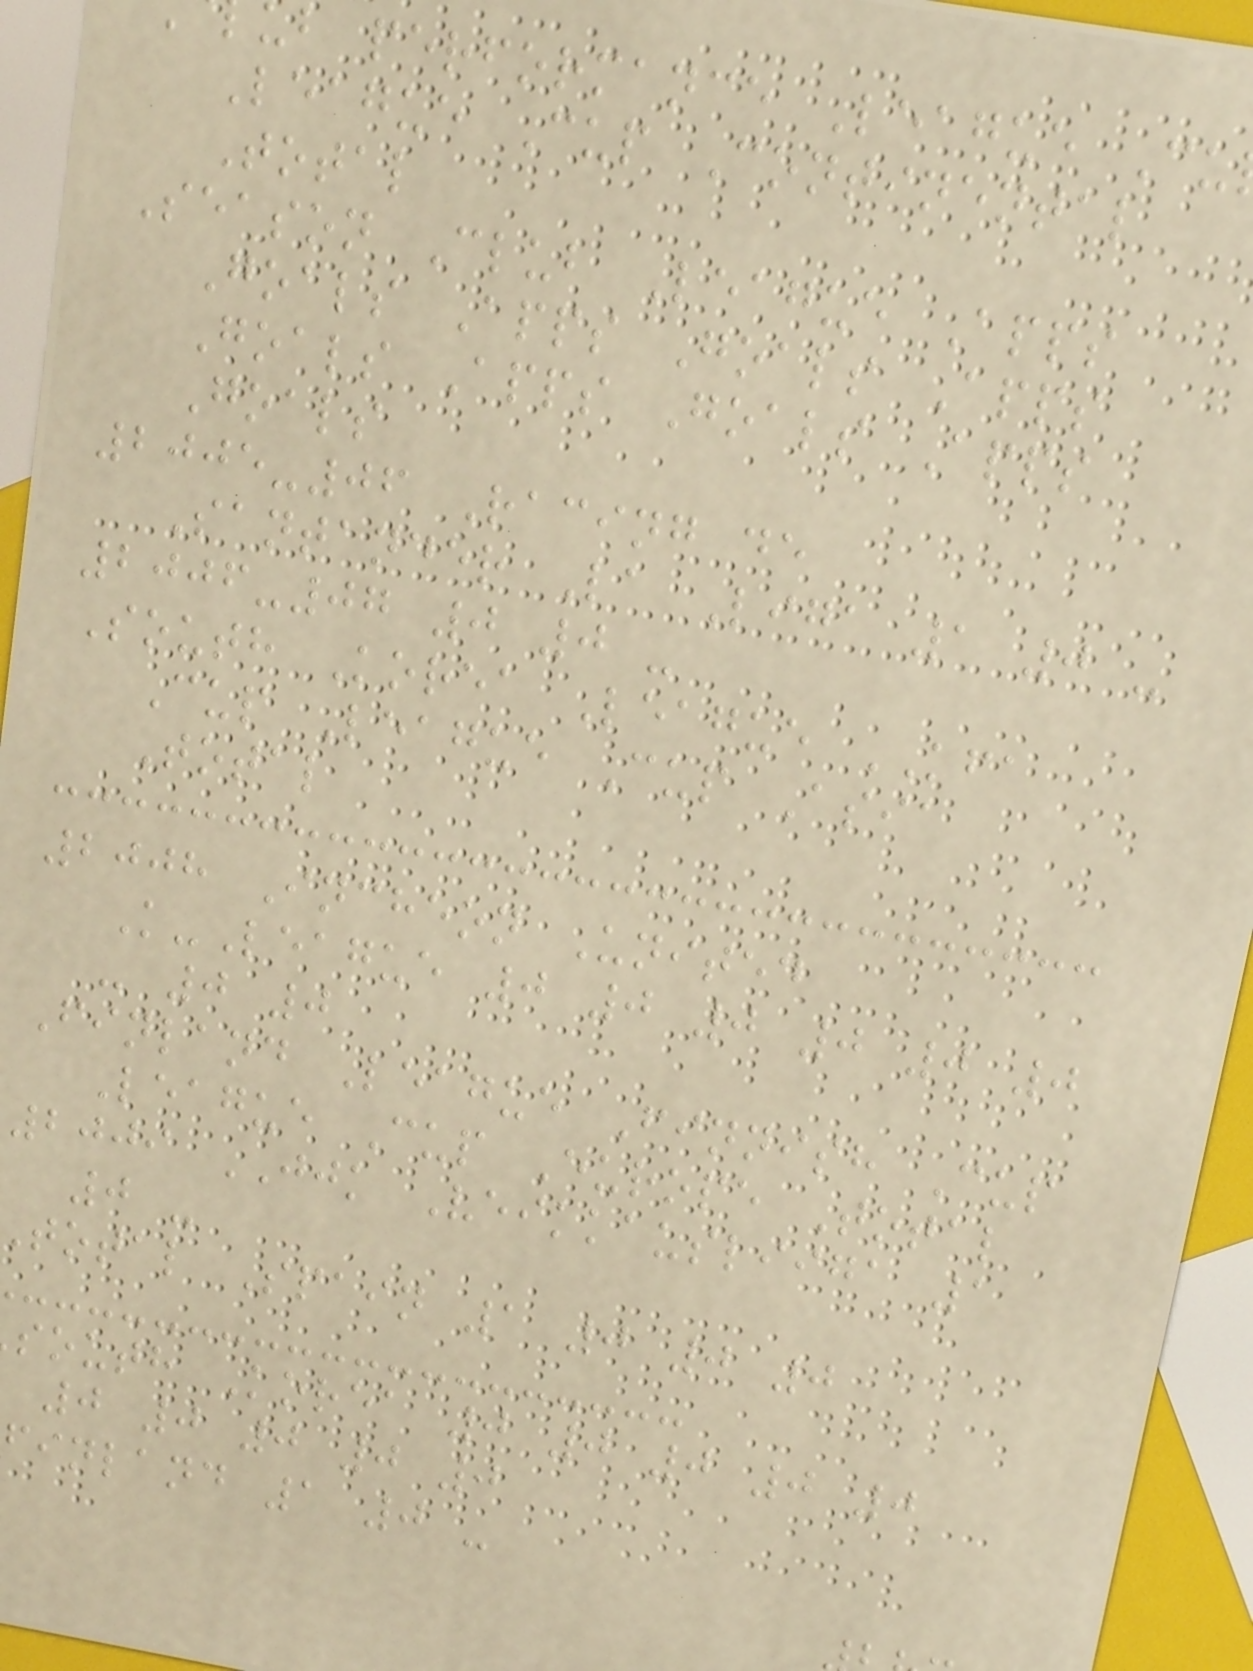b performance League Cu
League Cup Continental
Total
Season Club League Apps
Goals Apps Goals Apps
Goals Apps Goals Apps
Goals
2005-06 Racing de
Santander La Liga 1 0 -
2006-07 0 0 -
South Korea League KFA
Cup League Cup Asia
Total
2008 Incheon United
K-League 0 0 0 0 0 0
- 0 0
Finland League Finnish Cup
League Cup Europe Total
2009 JJK Veikkausliiga 1
0 -
total Spain 1 0 0 0
south Korea 0 0 0 0 0
0 0 0 0 0
finland 1 0 -
